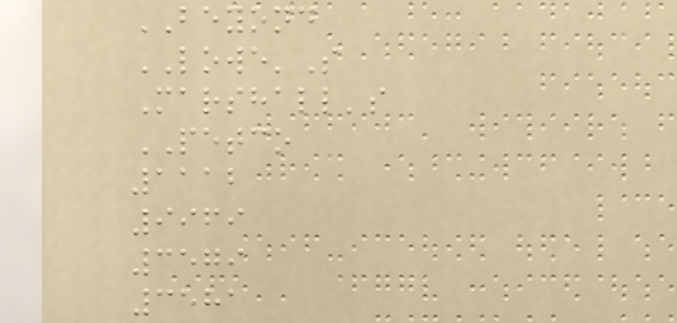BEYOND
LOWE'S
Marshall's
PETCO
1112
9969
3579
3581
